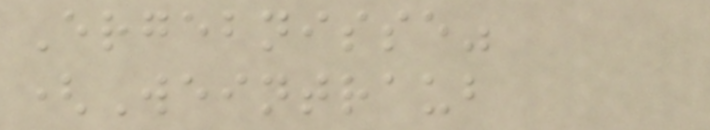Ergebnisse"
(Weintraub
